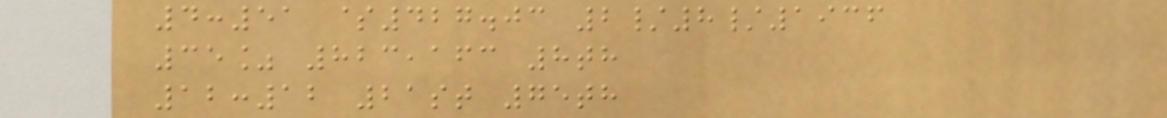4:51 $427.03 2/8/1936
35% 823,163 8th
12:12 21st 75th
